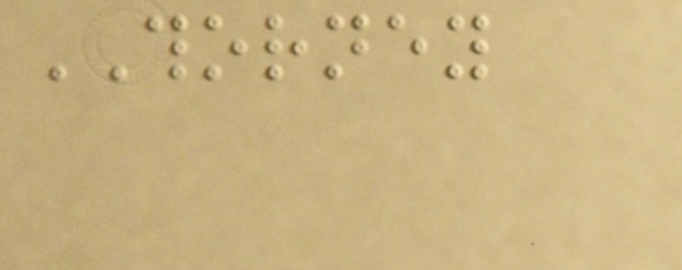THORNEY
